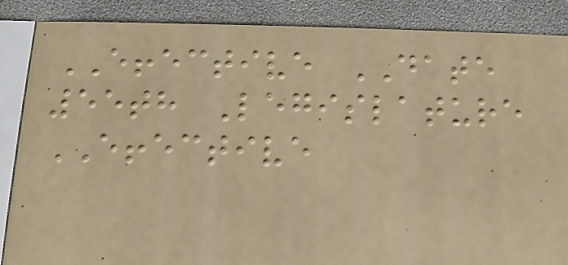EFFECTIVE DATE
55th Legislature
EFFECTIVE
